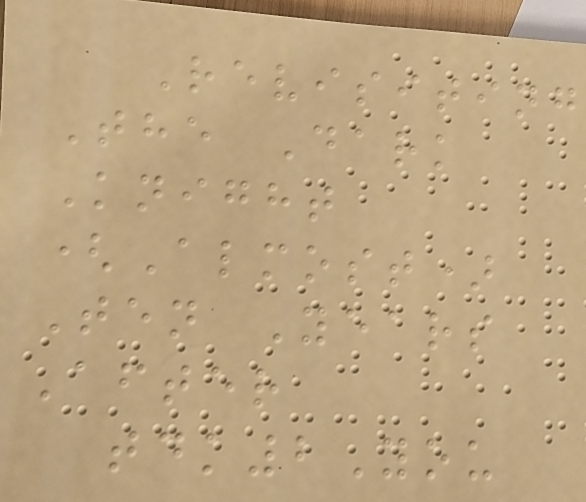Revisiting
The Dark
Knight
(Almost)
Ten Years
After
tdk2You
